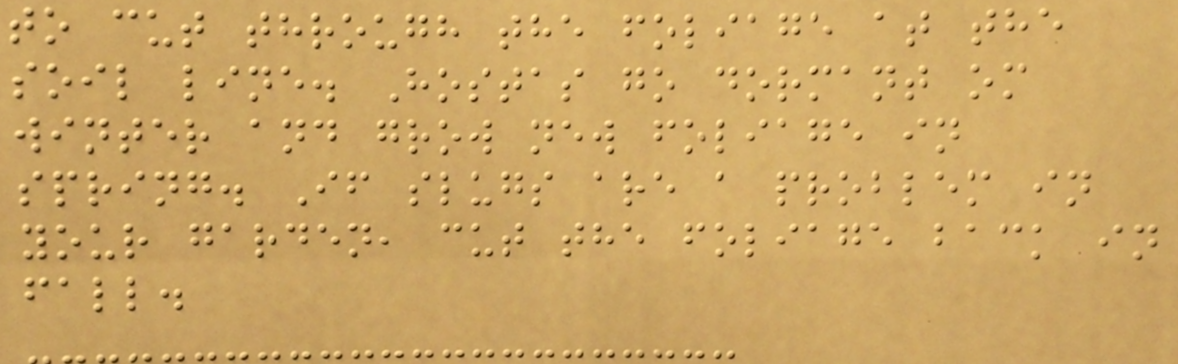to cut through the foliage at the
soil line. Hostas go dormant om
winter and grow new foliage in
spring. If slugs are a problem in
your garden, cut the foliage back in
fall.
